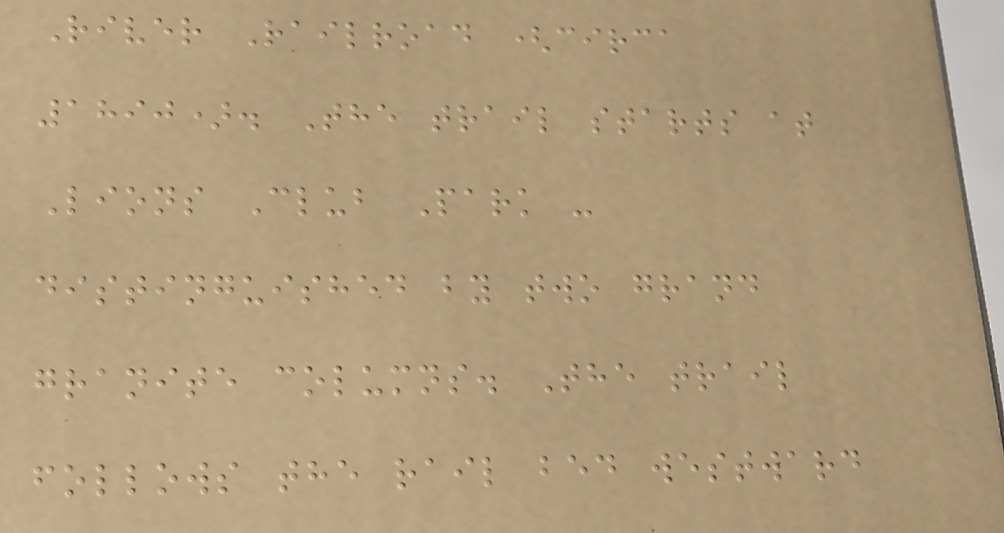River Railroad (circa
1890). The trail starts at
Lions Club Park -
distinguished by two grand
granite columns. The trail
follows the rail bed westward
